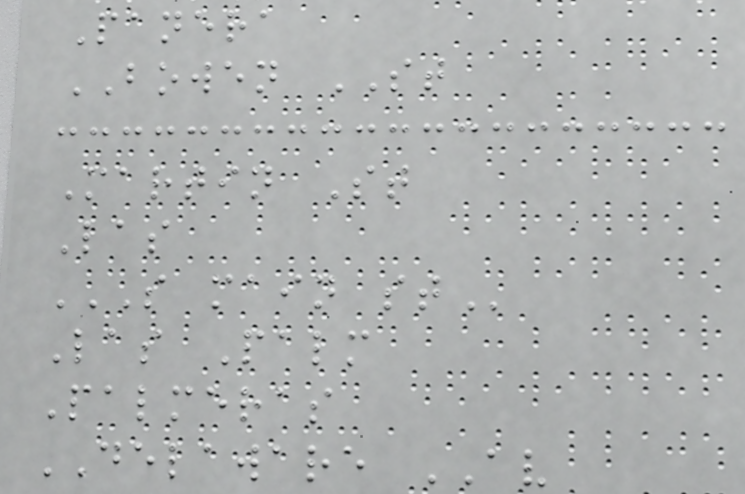Panera
BOWEN ST
Martin St
Las
S MAIN ST
Las Palm
Palmeras
DELAWARE AV
